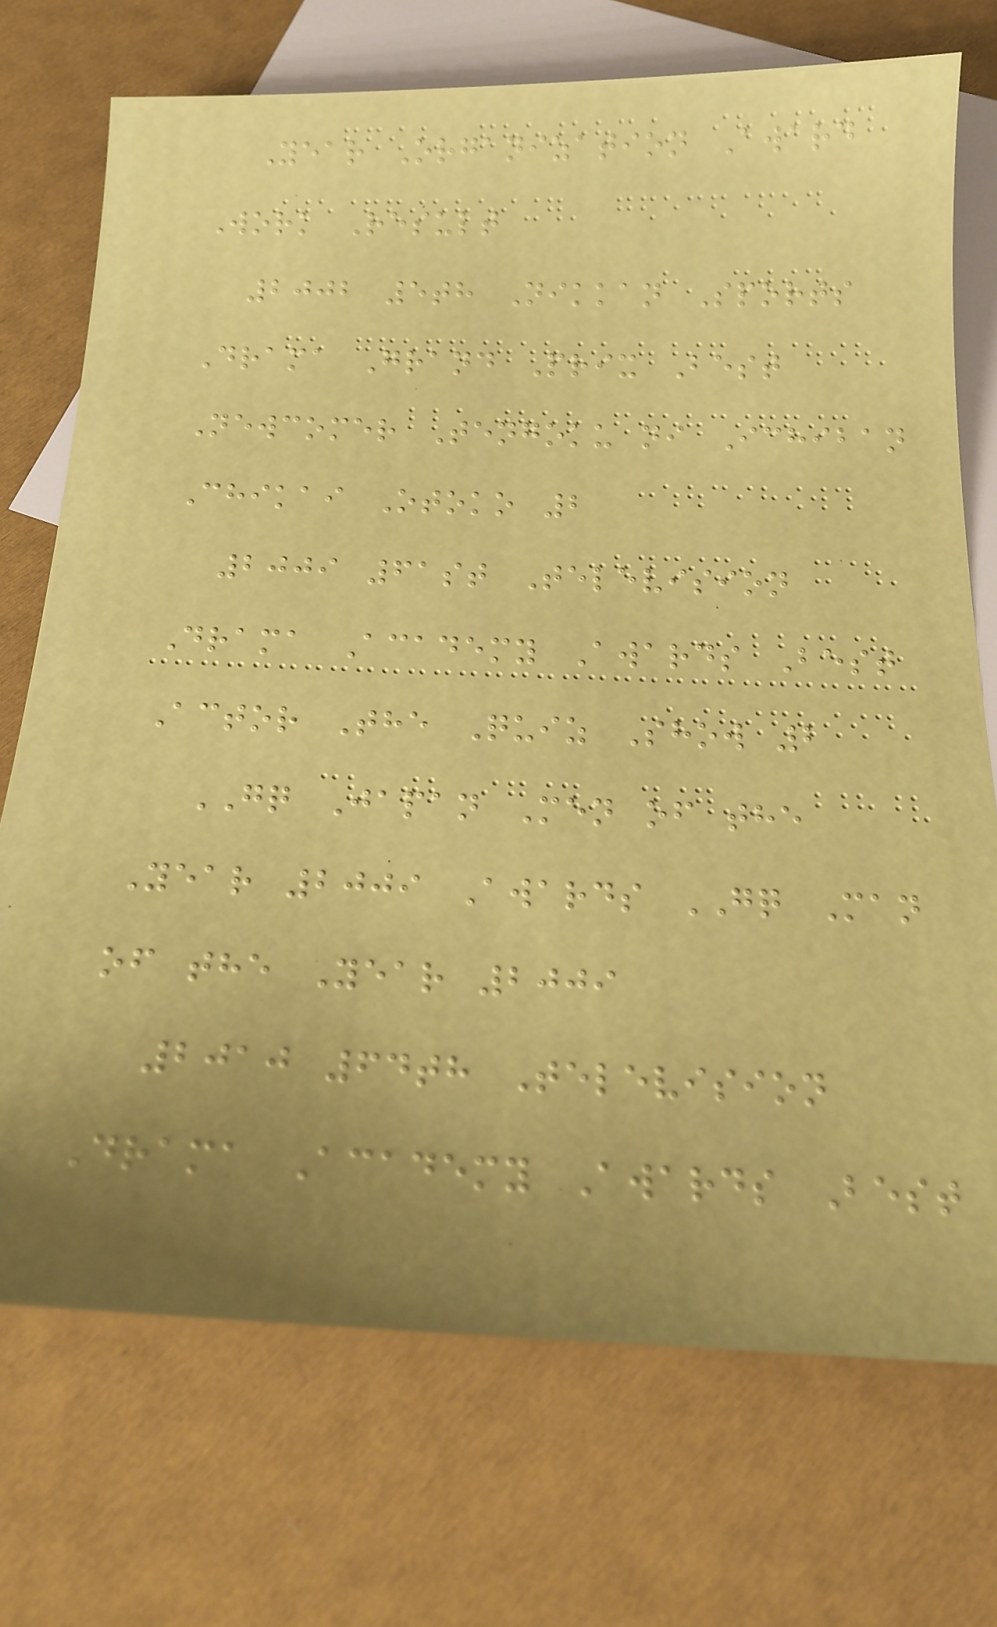Year Organization Award
Work Result
2002 5th Nikkan Sports
Drama Grand Prix Best
Newcomer Tengoku ni Ichiban
Chikai Otoko 2
2009 61st Television
Drama Academy Awards Best
Actor The Quiz Show 2
GQ Japan Men of the
Year 2009 Awards GQ Man
of the Year 2009
2010 64th Television
Drama Academy Awards Best
